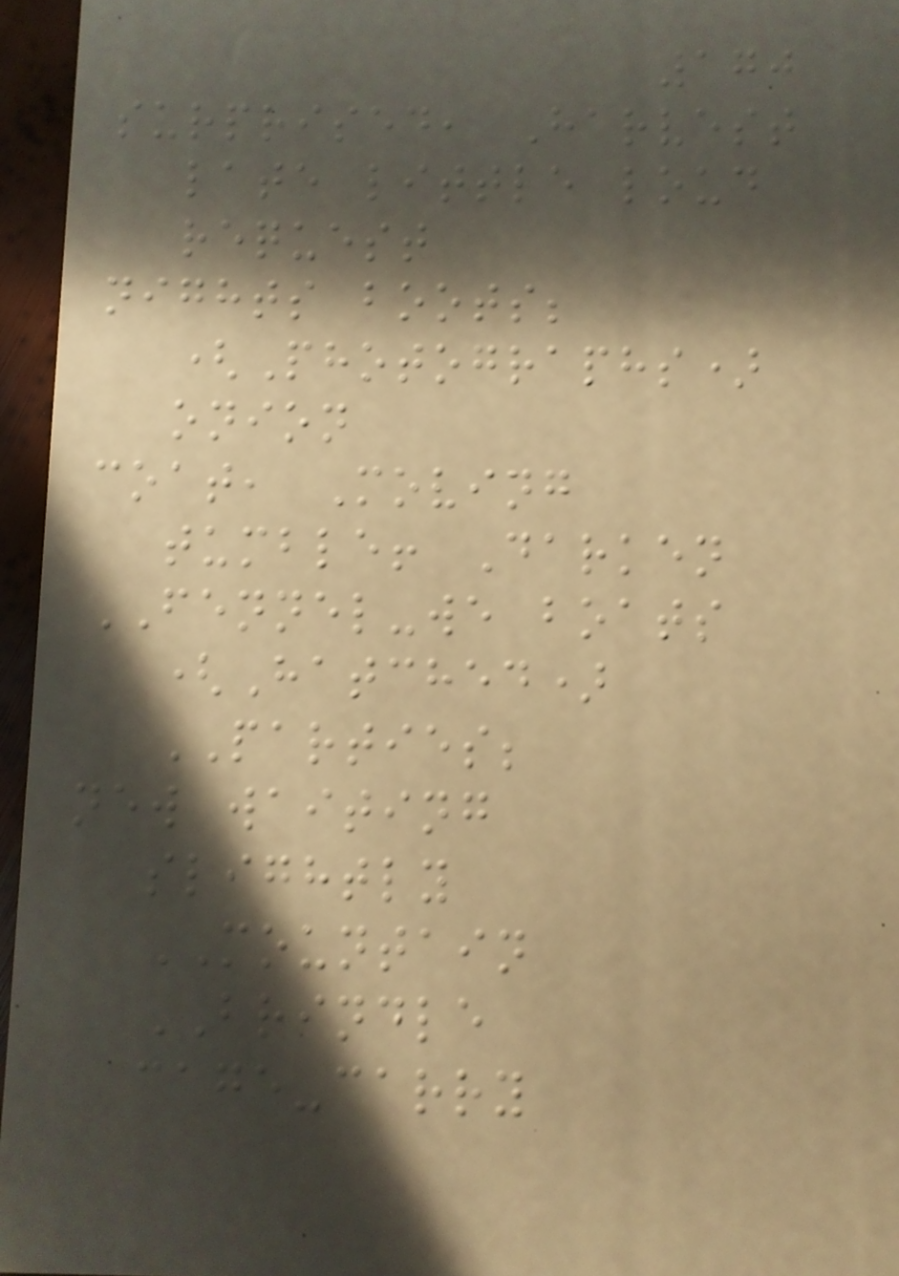170
surprised, Harvest
late little loud
request
nights boots;
(Photographs)
onion
coat, Moving
tumble! Darken
FENNEL-we boats
(Hatched)
PARTIES;
new waiting
slightly
MOUNTAIN
BRINDLE
cage-carry
